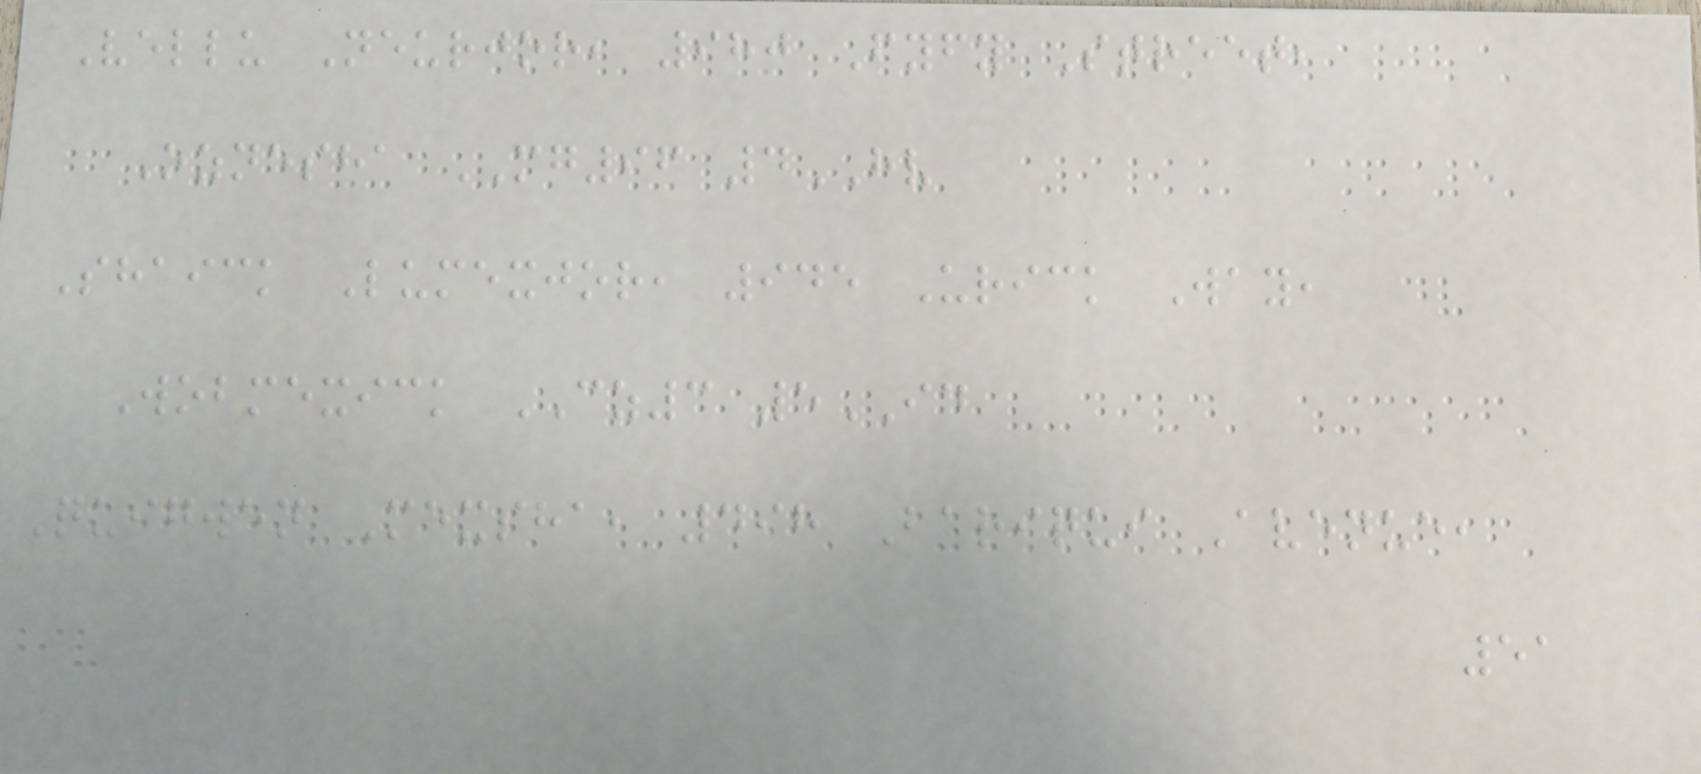Vellu Neurjor, 980 Fyfy Street,
Oznesha MG96 4HV
Shaick Lumexjor, 945 Urick Way,
Wobmexick CZ3 5ID
Quigwen Mexsha, 498 Bariqui Avenue,
51
